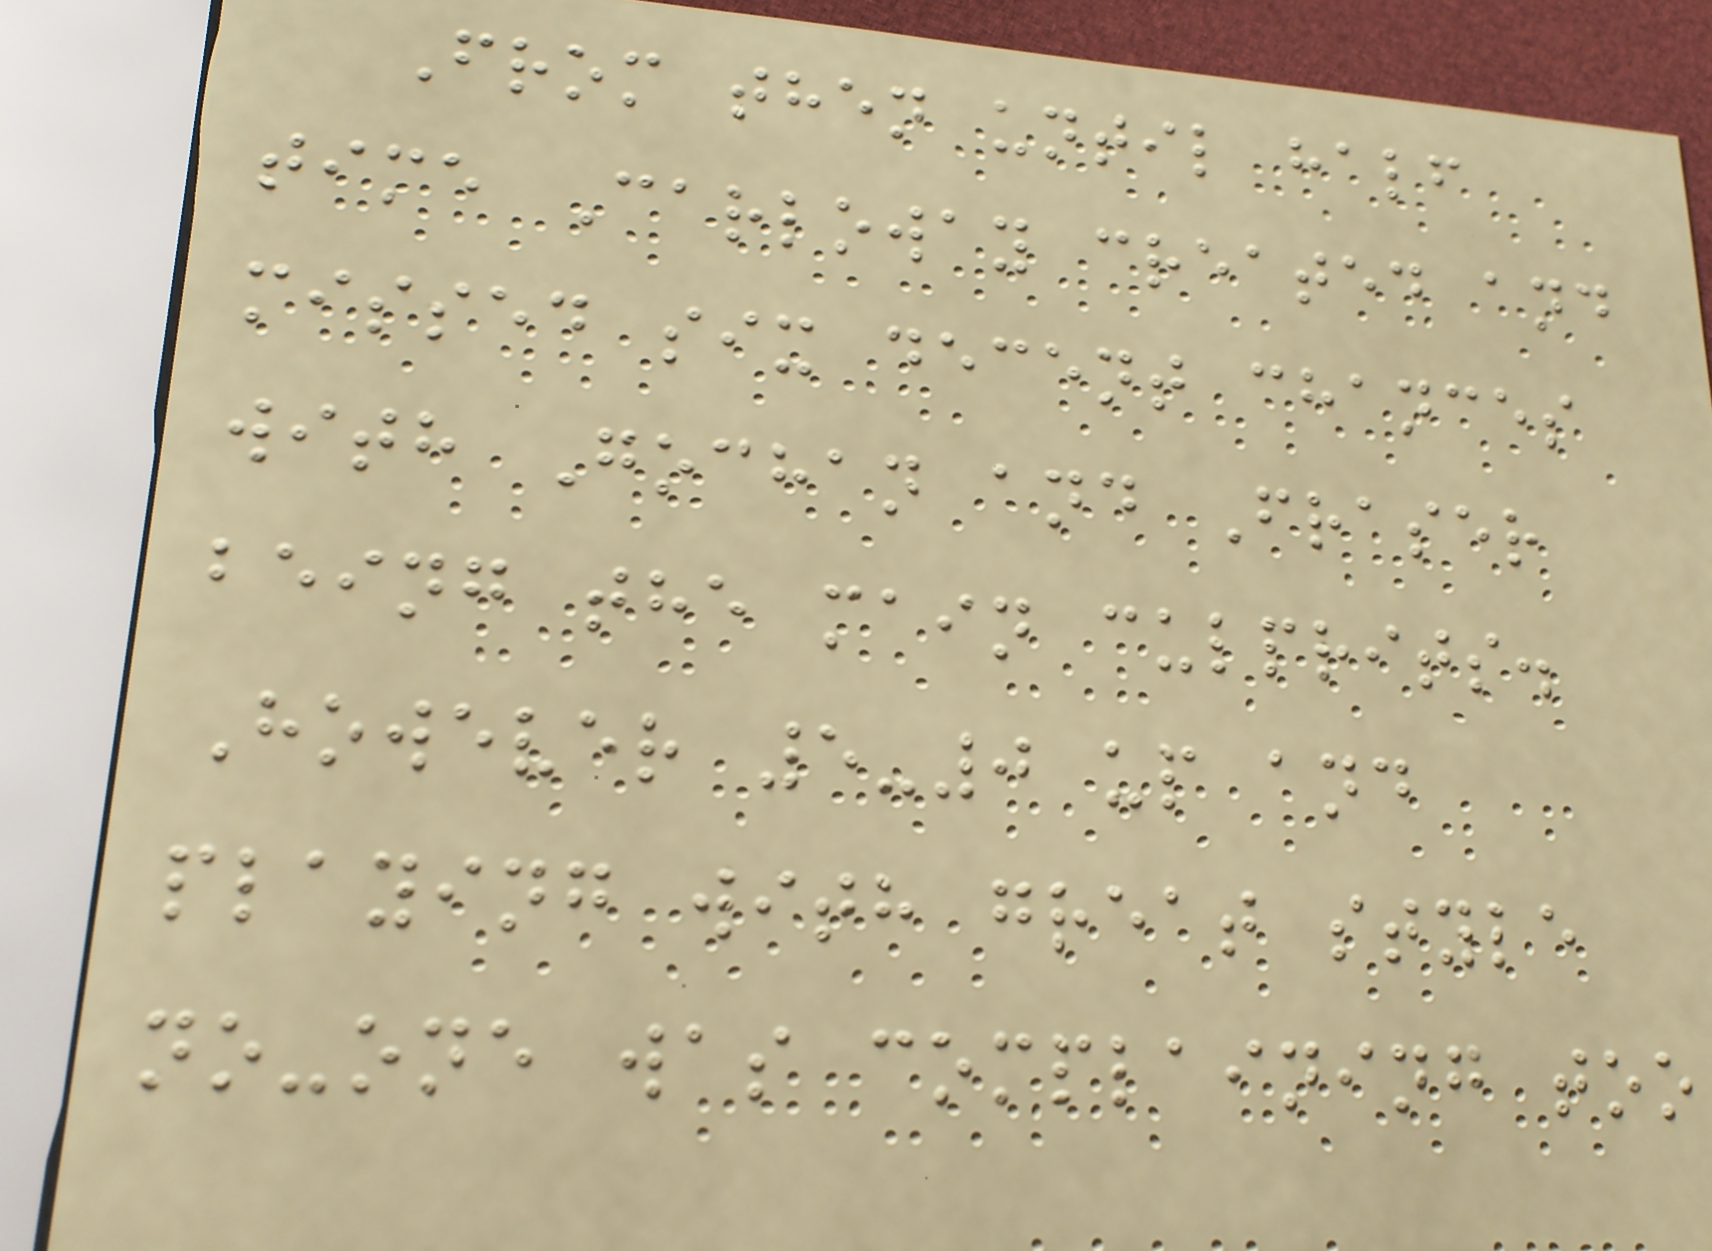From then until half
time Carloway created and
missed six decent chances
with Gochan and Fraser
being the main culprits.
However 5-0 up and
playing with great style
no-one was complaining too
